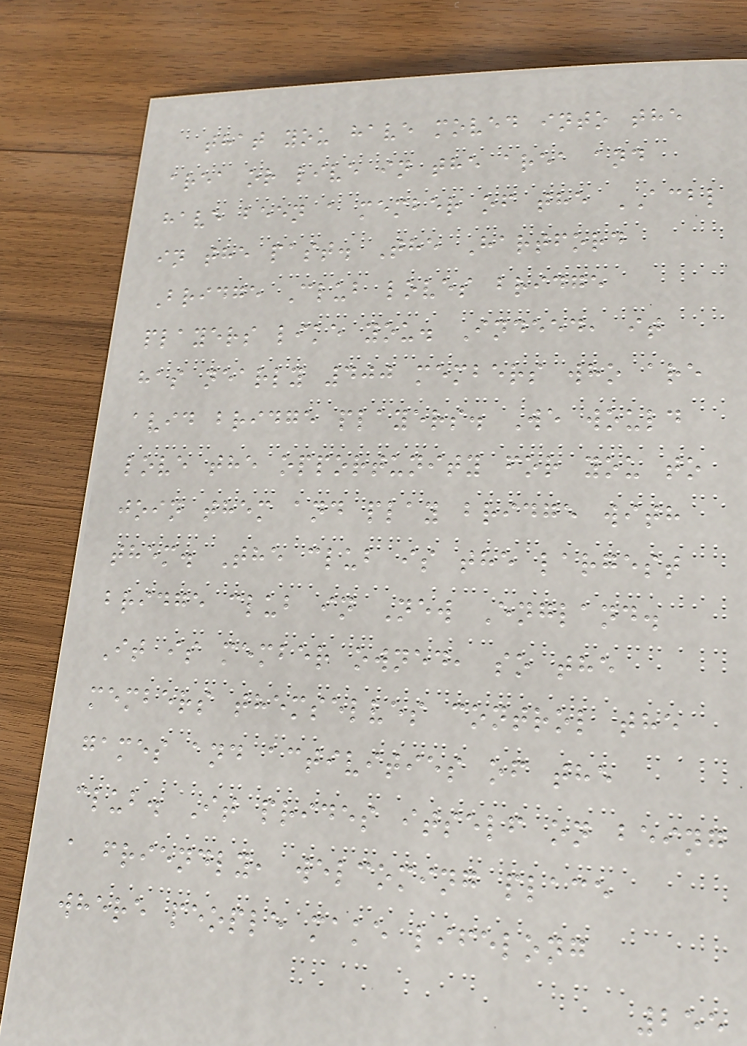that you have moved into the
area or live in the area and
have been a member of the ACBL
in the past. The Hartford
Bridge Club loves bridge
players like you. Indeed, it
has nearly 400 members who are
avid bridge players. We would
love the opportunity for you to
join them and play bridge with
them. The club is the largest
bridge club in New England.
It is member owned, so the
members themselves control the
games and activities of the
club. It prides itself on being
a friendly, welcoming place
where people make lifelong
255
